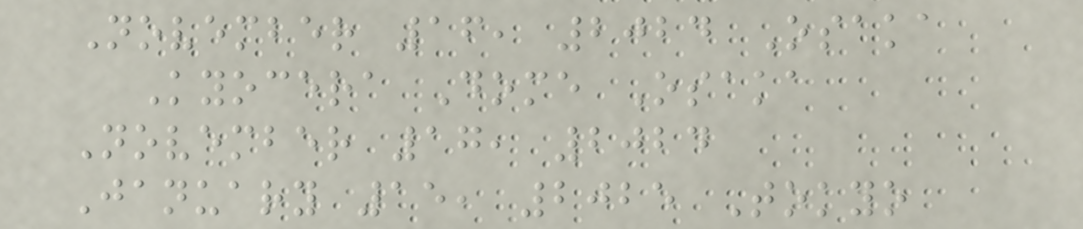November 16, 2024 Osaka
Kyocera Dome Osaka
November 17, 2024
January 15, 2025 Tokyo
